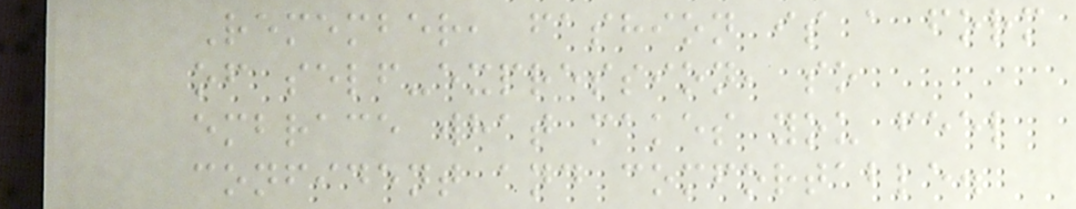Remember, fashion is a form
of self-expression, so
embrace what makes you feel
confident and comfortable.
